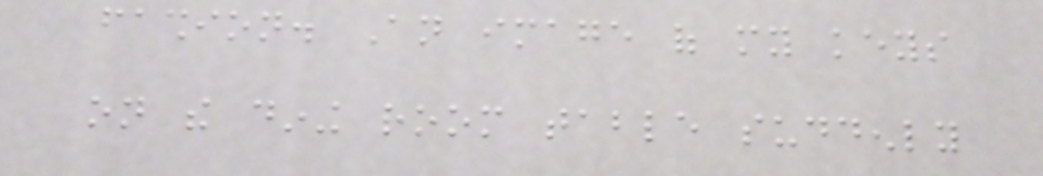fashion. An image of my keys
on the dining room table suddenly
